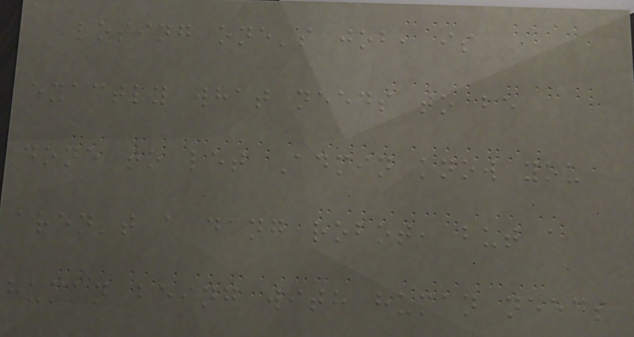losing one's job, is
exactly what needs to be
done to let Admin know you
aren't a dang robot, but a
human being with human needs
